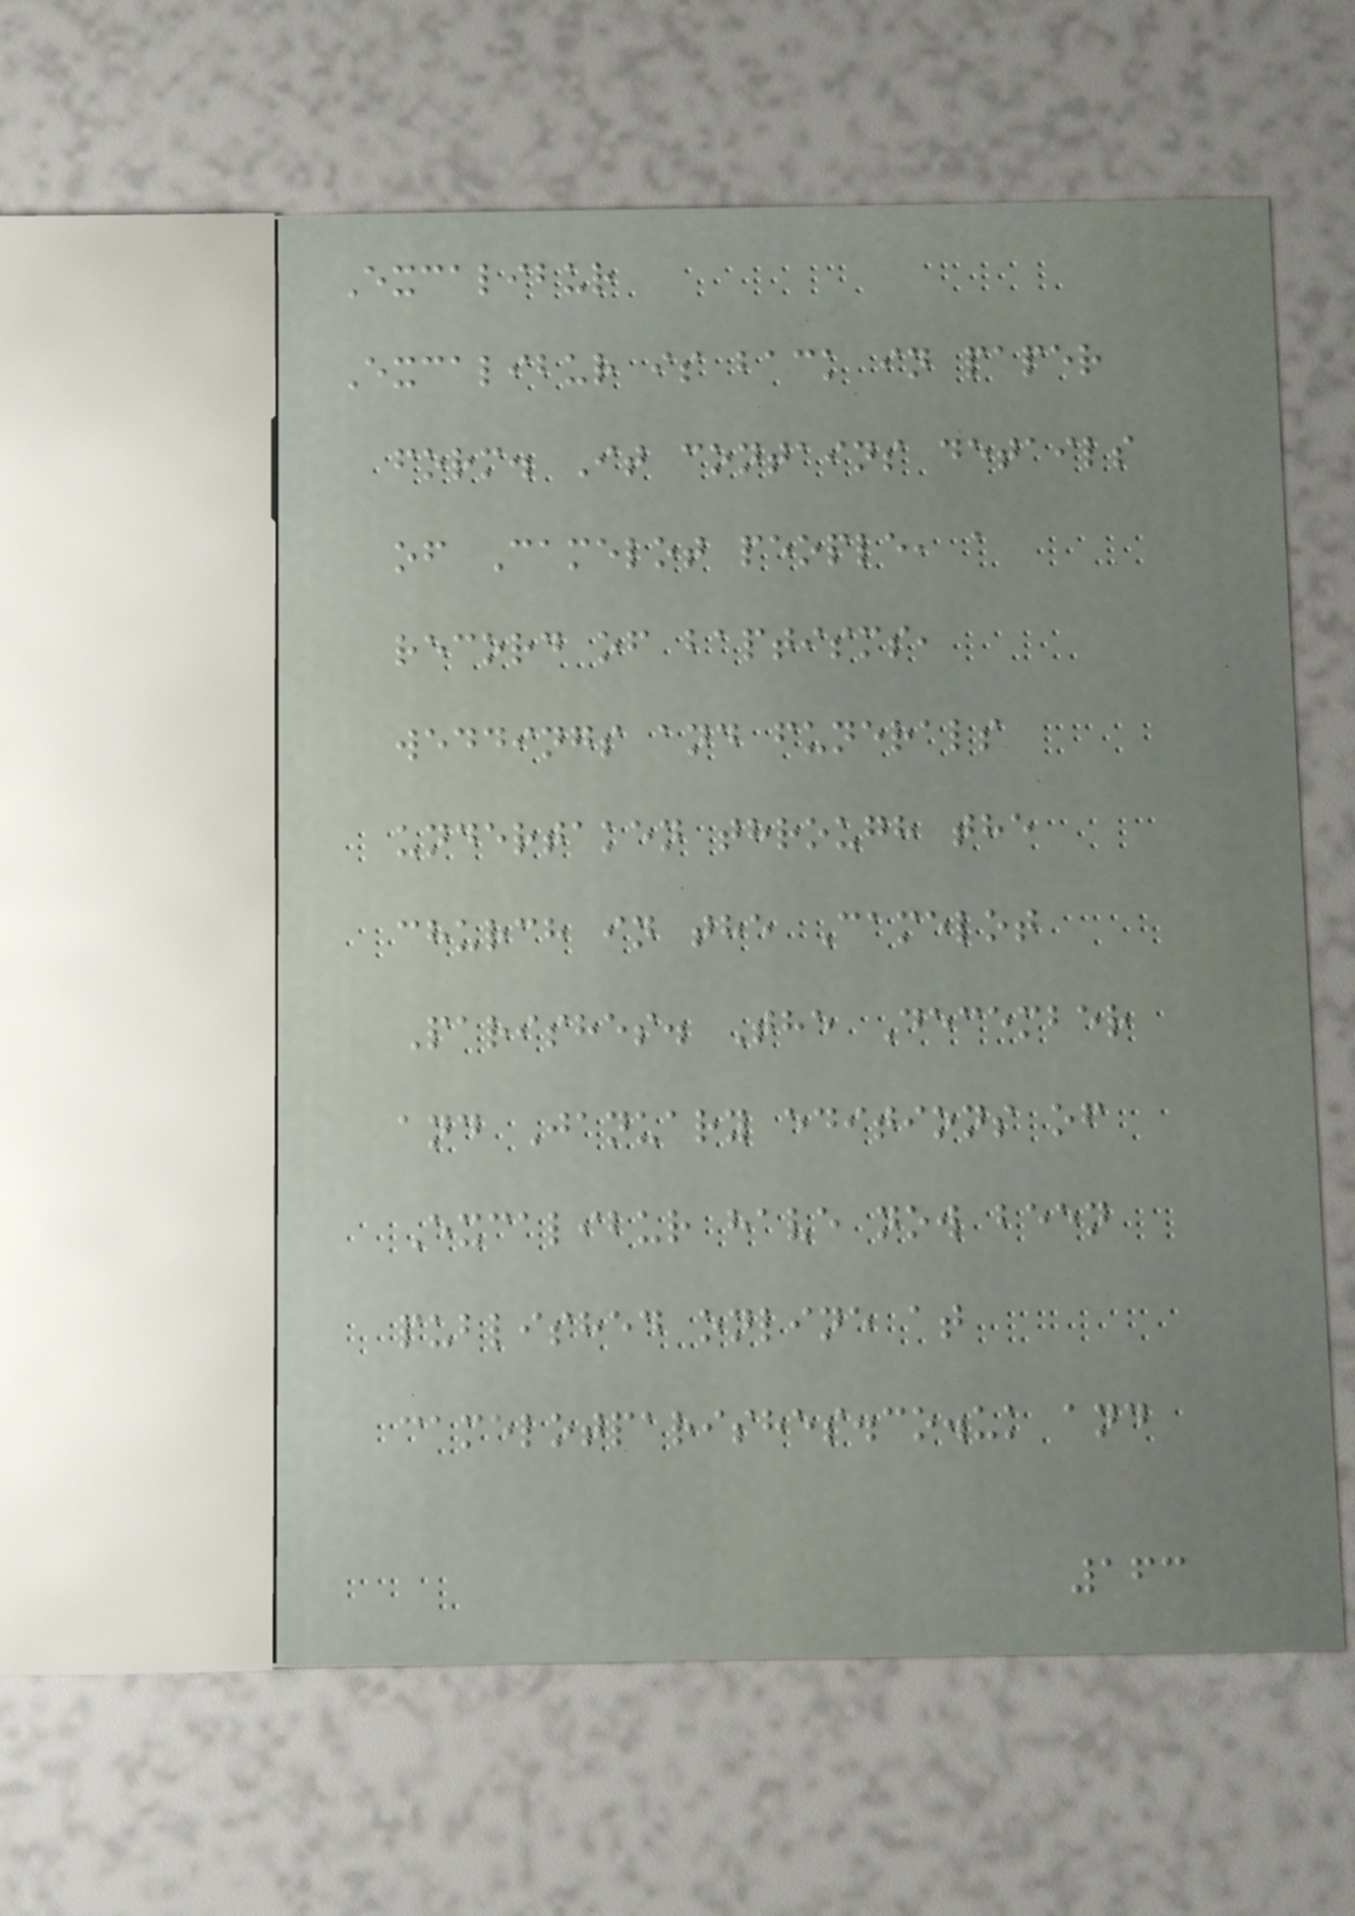Excalibur
Excalibur is back in paper
form. It contains details
of Camelot people, a
record of baptisms,
weddings and funerals
undertaken through the
church in the Camelot
Parishes. The December
and January editions of
Excalibur have now been
published online at
camelotparishes.co.uk and
163
